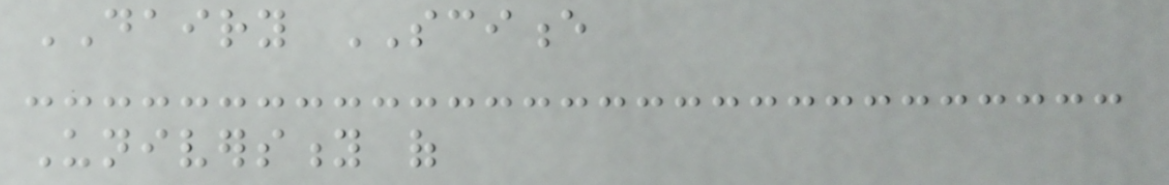DAIRY SCIENCE
University of
